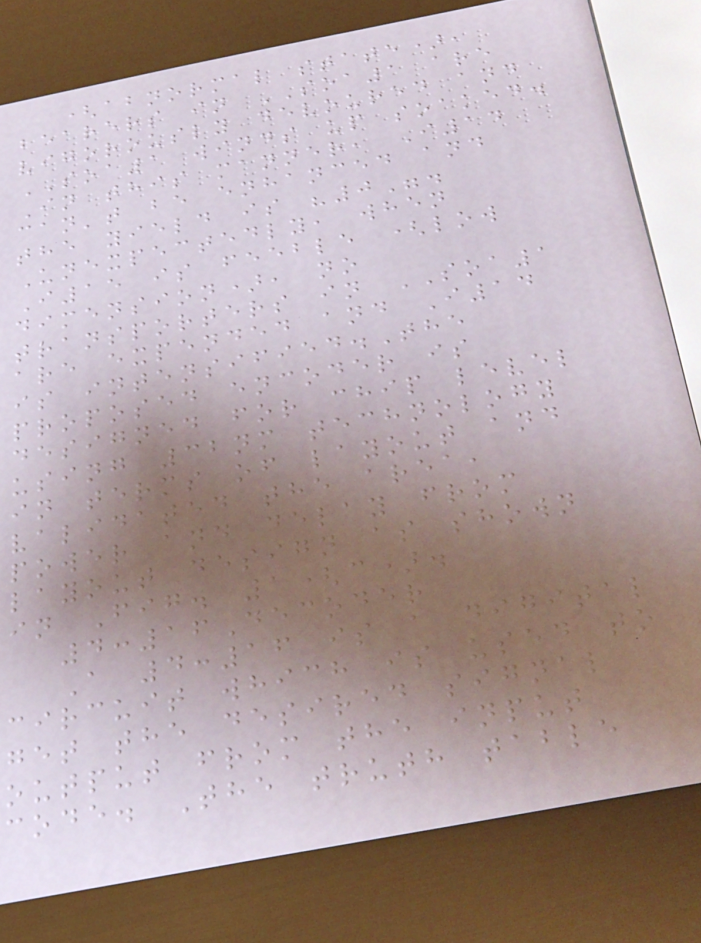(abnormal state),
bearers in SOA1 are
vigorously devoured and
SOA1 winds up soaked.
In this manner, I14
can't be enhanced and
the yield is "0".
Unexpectedly, when
I15 is feeble (low
dimension), no
transporters in SOA1
are expended and I14
is intensified.The
proposed encoder is
designed for chip level
using 32nm technology
in terms of layout and
validated the area,
power and delay from
layout design as shown
in Fig. 1(c).
4:16Decoder
A 4:16 is a digital
circuit which is used to
get the desired signal
output from the input
code. The truth table
